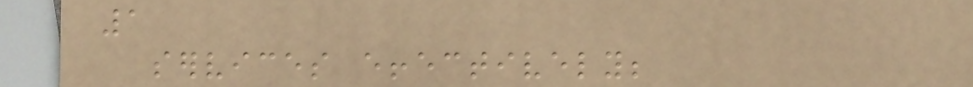1
services effectively;
